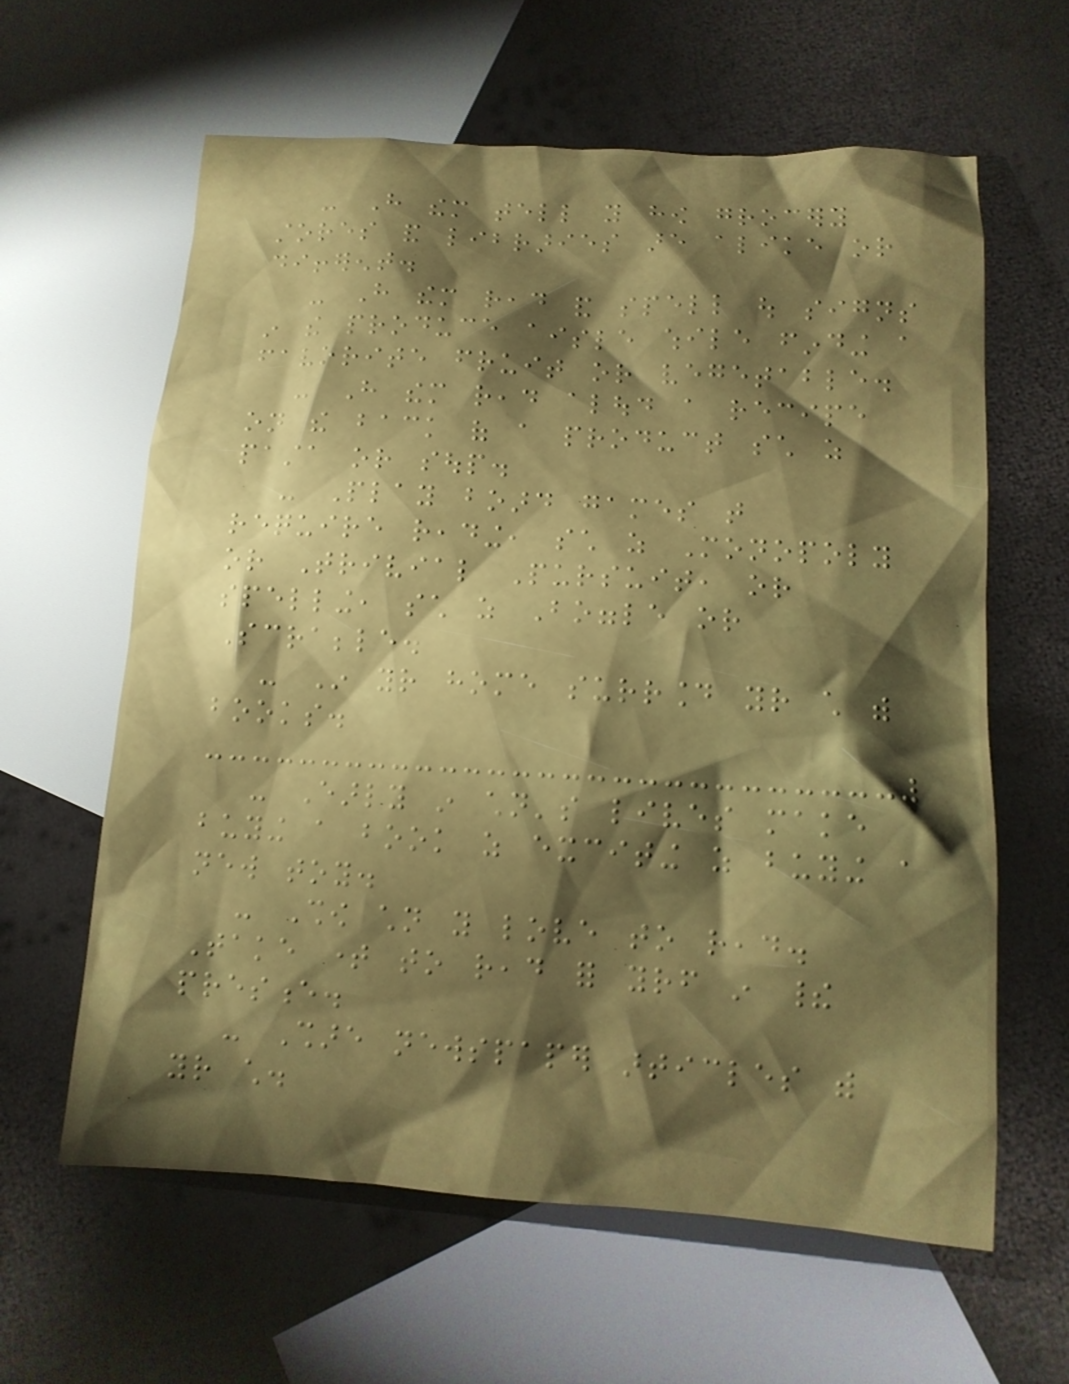- Have them tell you how grocery
stores and libraries are alike or
different.
- Have them read and spell out signs
in the produce aisle while finding a
favorite fruit or vegetable.
- Have them read aloud a recipe
on the back of a product such as
pasta or soup.
- Play board games that
require reading, such as Monopoly
or Trivial Pursuit, or
spelling, such as Boggle or
Scrabble.
- In your home surround your child with
books.
- Early in children's lives make
buying a book as exciting as buying a
new toy.
- Show children you love to read.
Take time to read for yourself in their
presence.
- Share newspaper articles with
your child.
